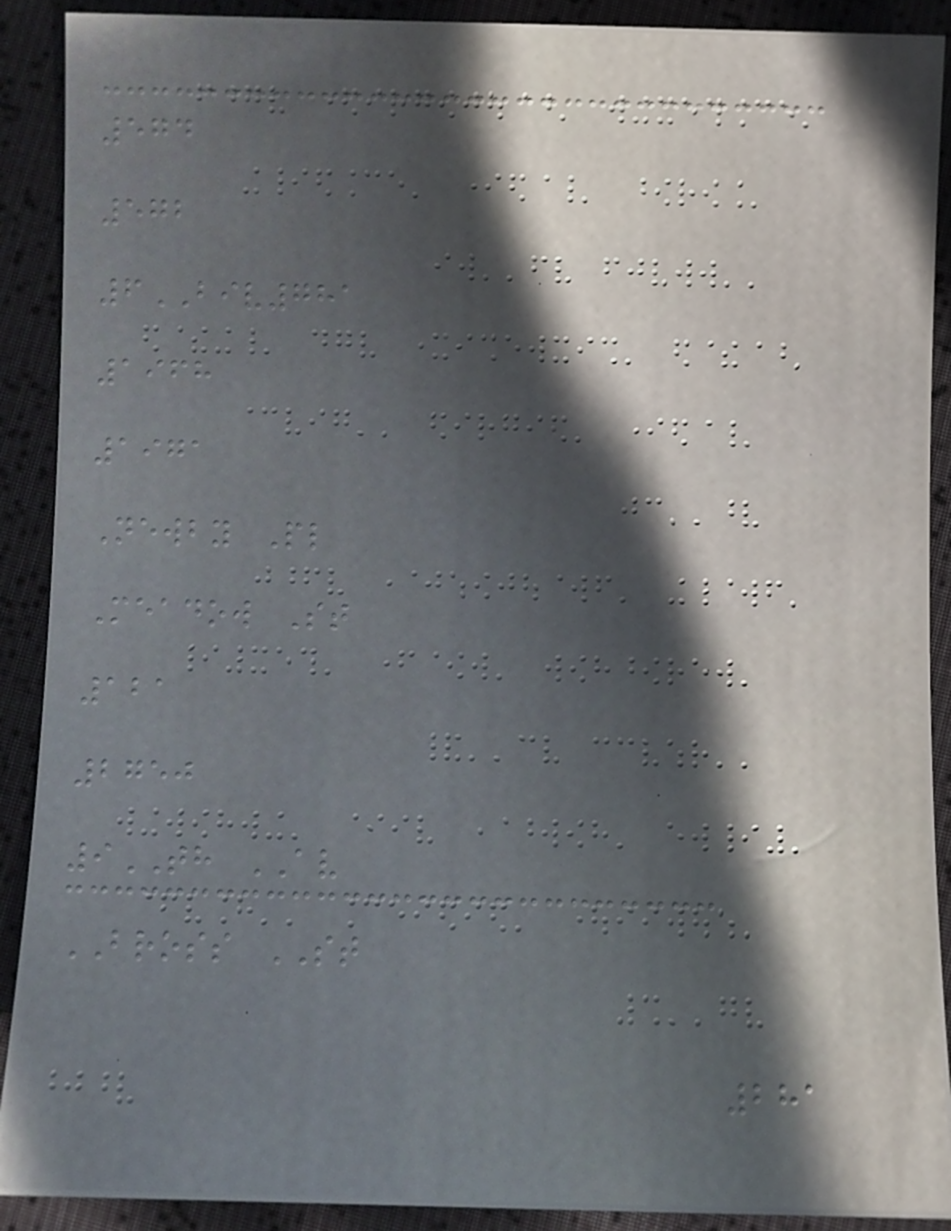574
572
6BIV781
1968
1971
Newby Pl
Meadow St
121
2750
9TH AV
BROSS ST
281
